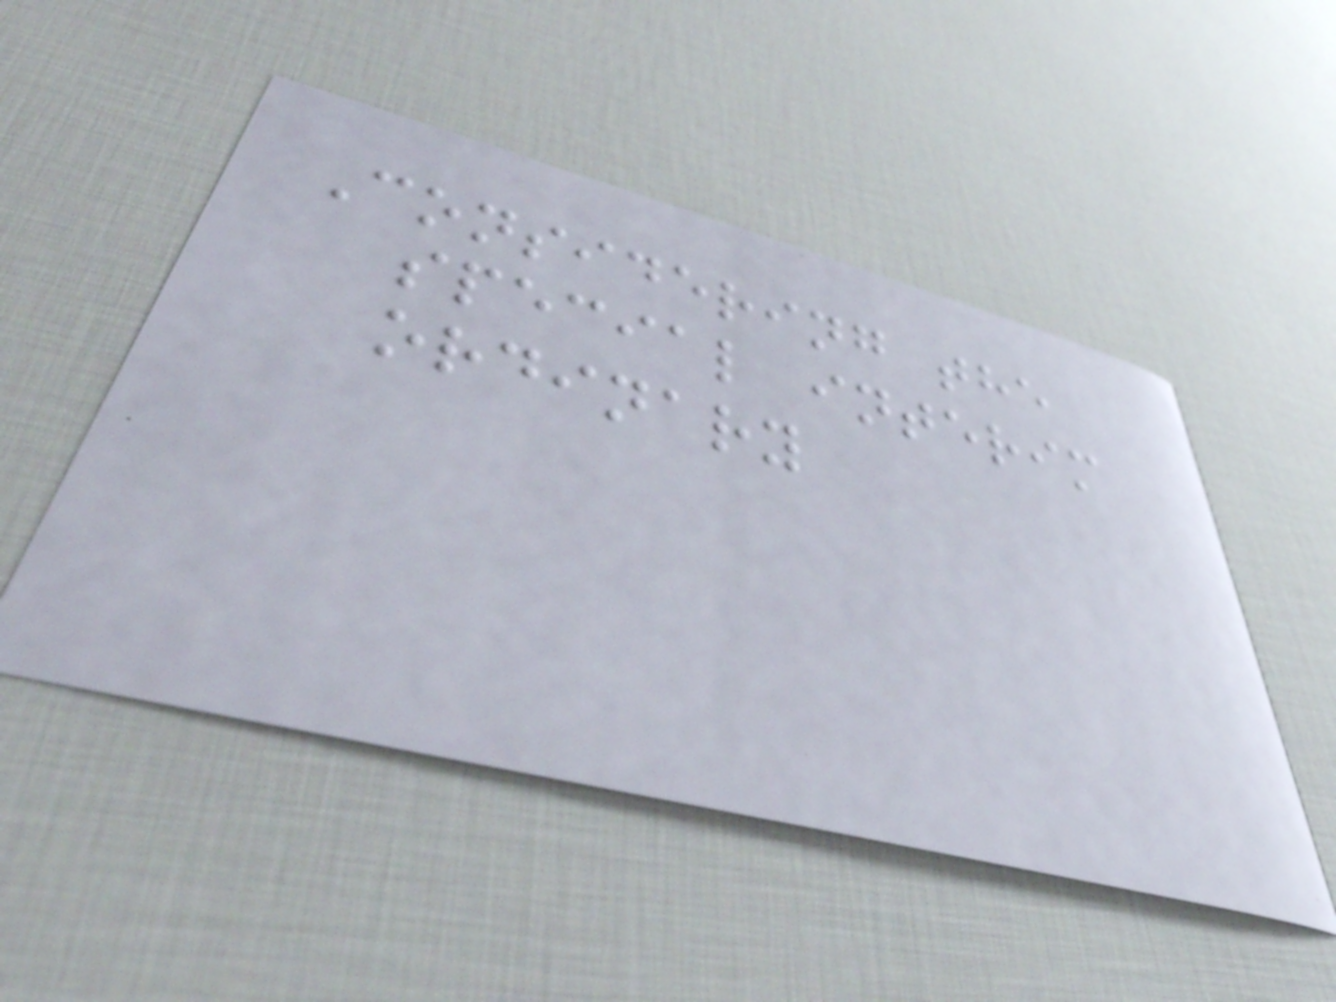Considering the
special interim
ordinary
